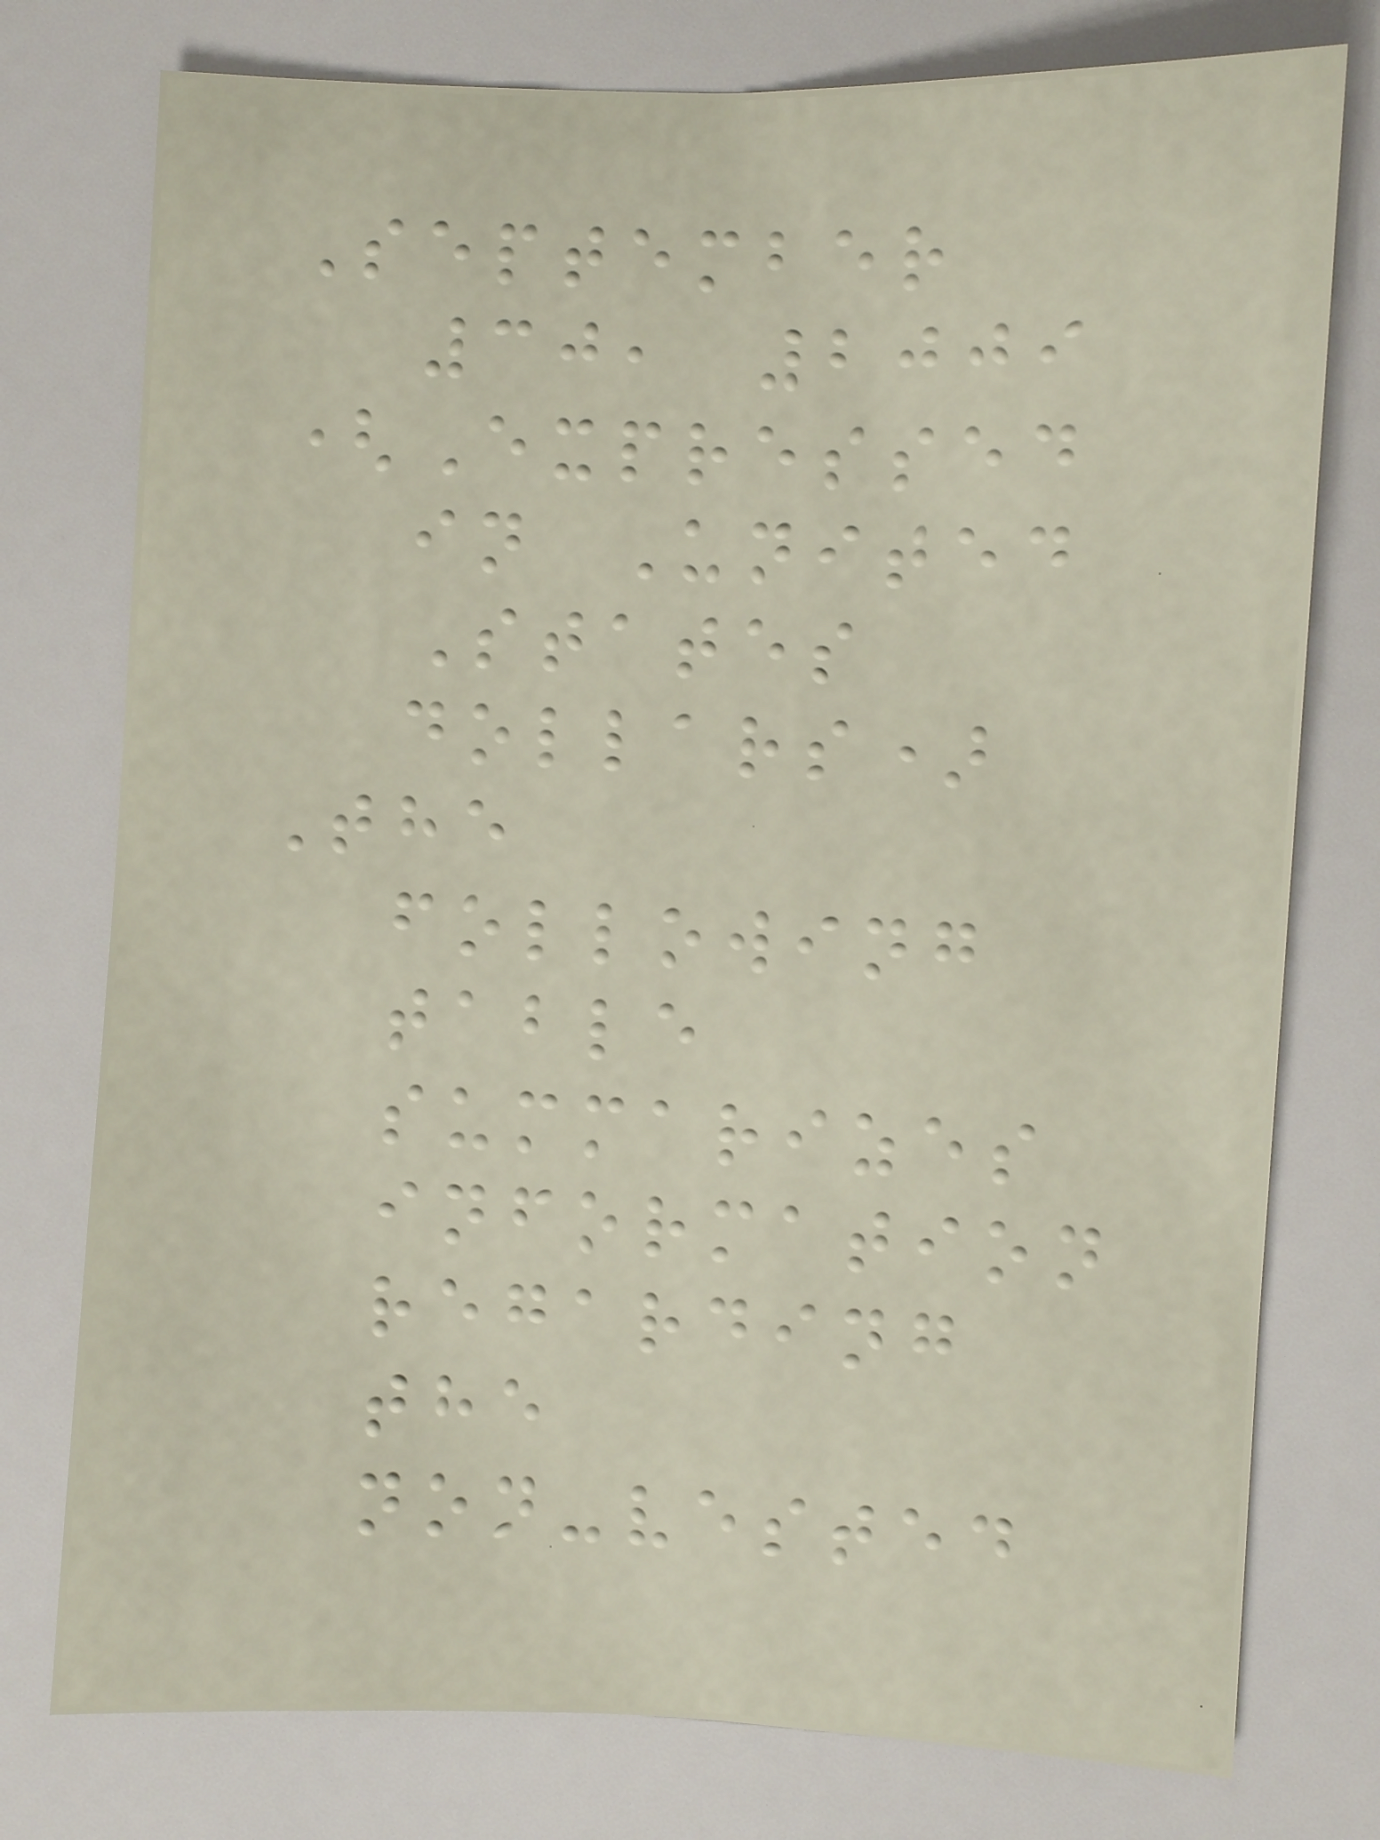September
30, 2009
(Expressed
in United
States
dollars)
The
following
table
summarizes
information
regarding
the
non-vested
